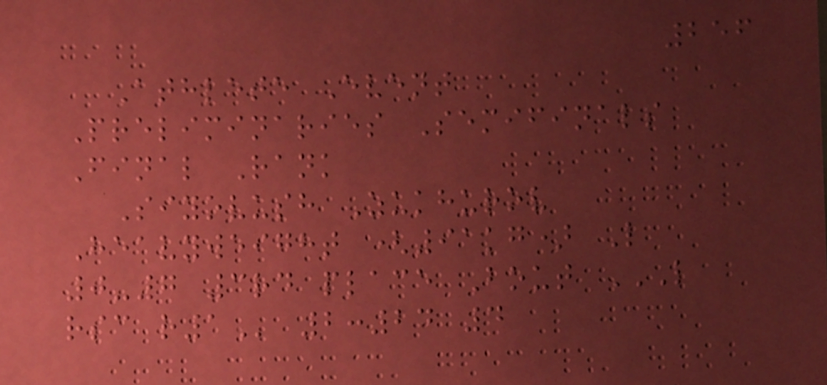256
Athlete Event
Preliminaries Semifinals
Final Rank
Siyovush Zukhurov
Heavyweight (91kg) L
0-7 3rd place Bout L
RSC R1 2:24 4
